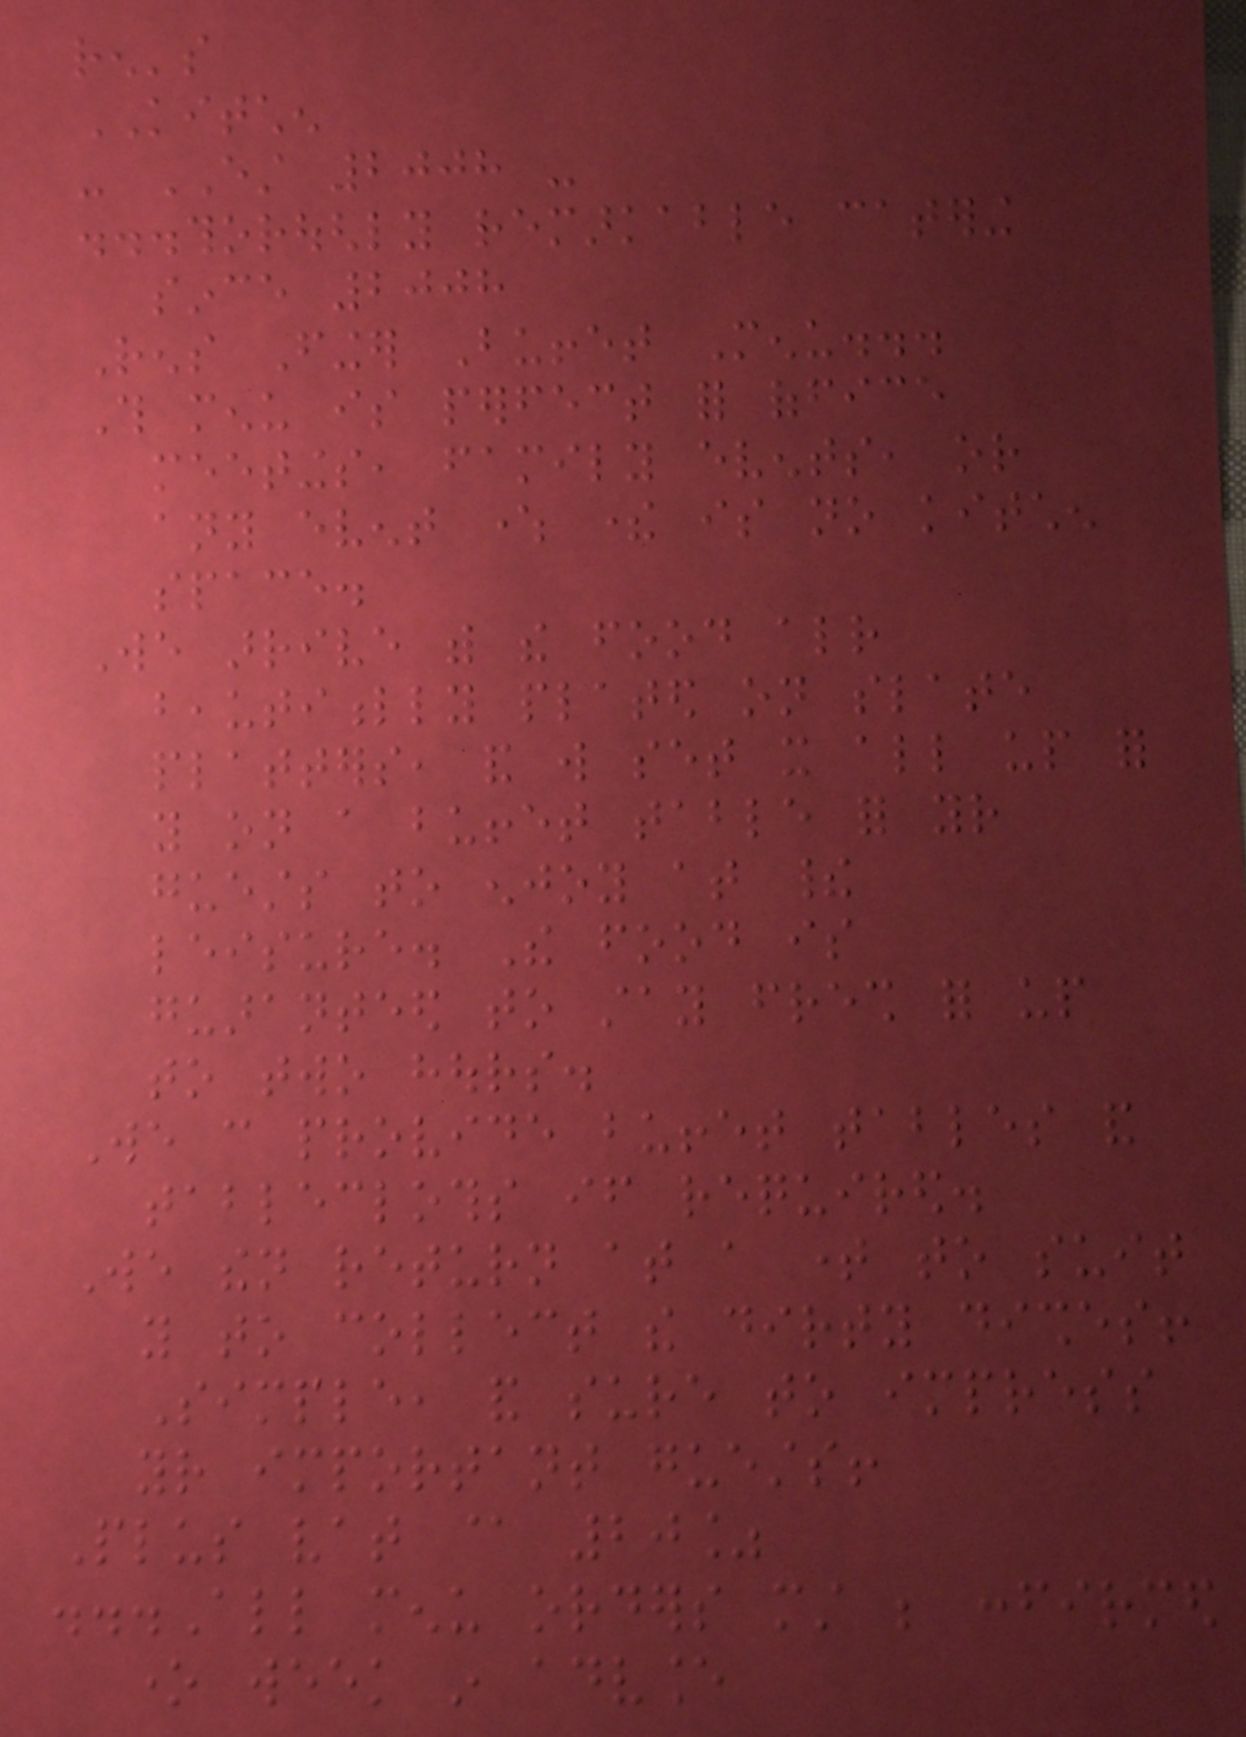ren's
KITCHEN
- EST 2008 -
...thoroughly remarkable catering
since 2008
Rens Finger Buffet Menu...
This menu is perfect for office
meetings, family events, or
any event where there is no kitchen
space.
We arrive with the food already
beautifully plated on slate
platters, and will set it all up for
you on a buffet table for your
guests to enjoy at their
leisure. The food is
guaranteed to stay fresh for up
to two hours.
We can provide buffet tables and
tablecloths if required.
We then return at a time to suit
you to collect the dirty dishes!
Simple, and sure to impress
your important guests!
Plus vat @ 20%
...All menu orders must be confirmed
one week in advance
